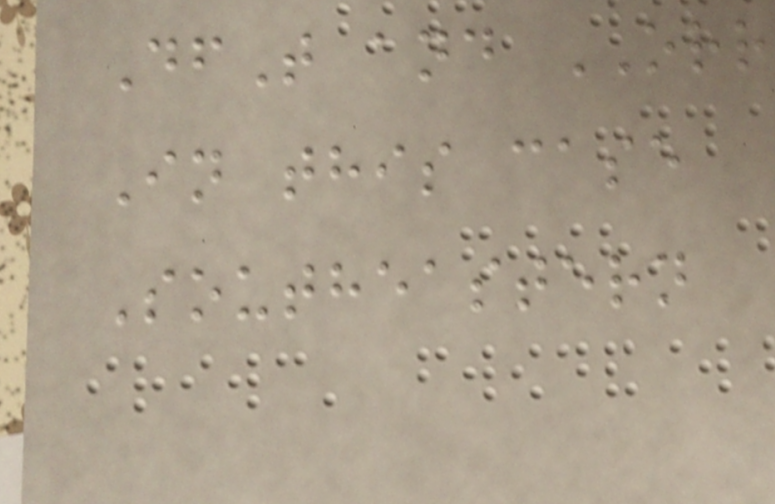DfT and ORR
In this case
Southeastern
